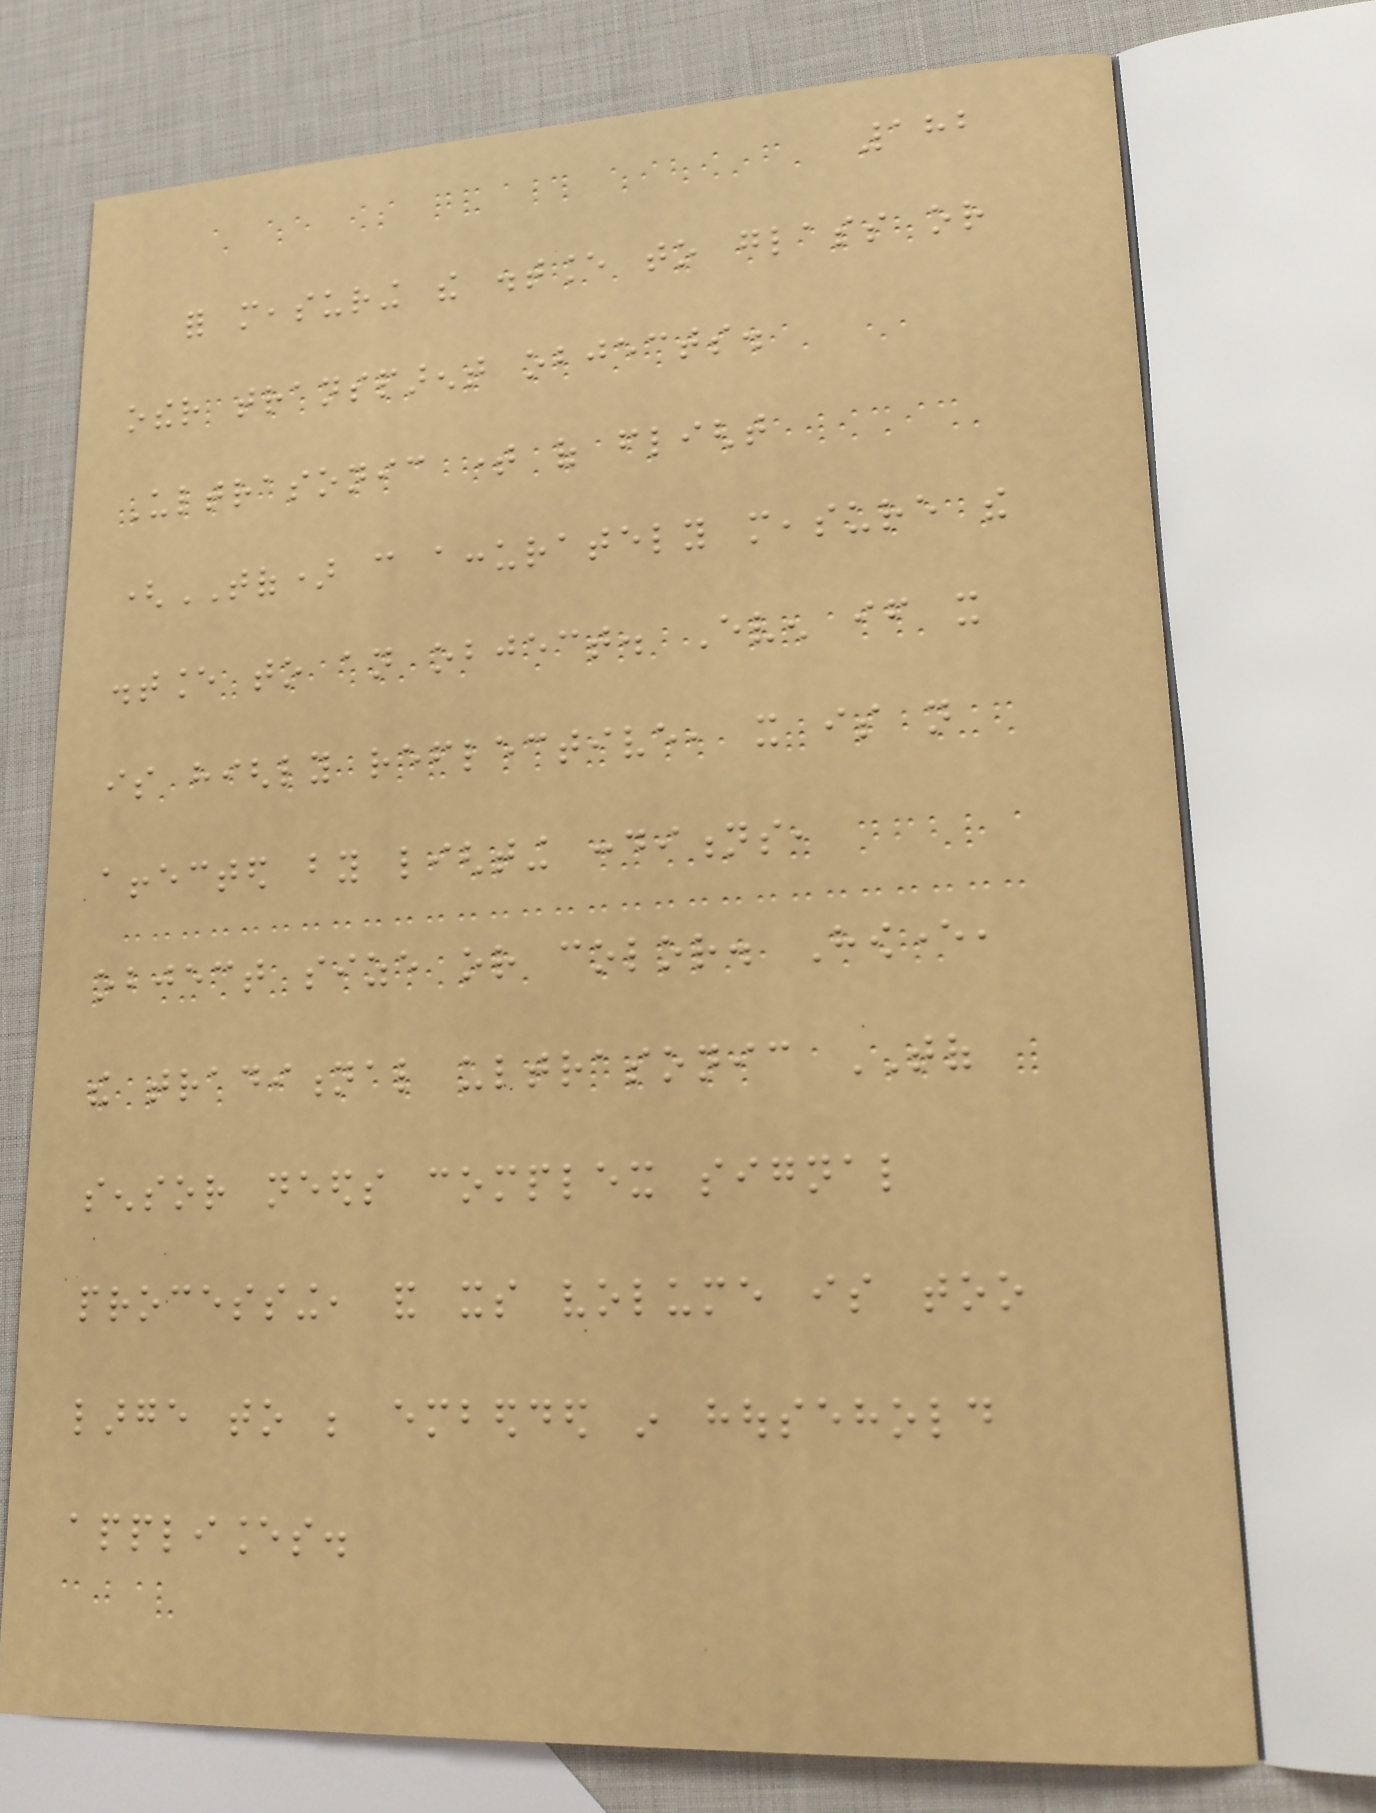182
for measuring the distance to glass or
other transparent objects.
Ultrasonic time of flight
(TOF) can accurately measure the
distance to an object. Even if it
is highly reflective, it is not
affected by lighting conditions,
object size or color. However,
the traditional ultrasonic TOF
sensor needs complex signal
processing, and its volume is too
large to be embedded in household
appliances.
